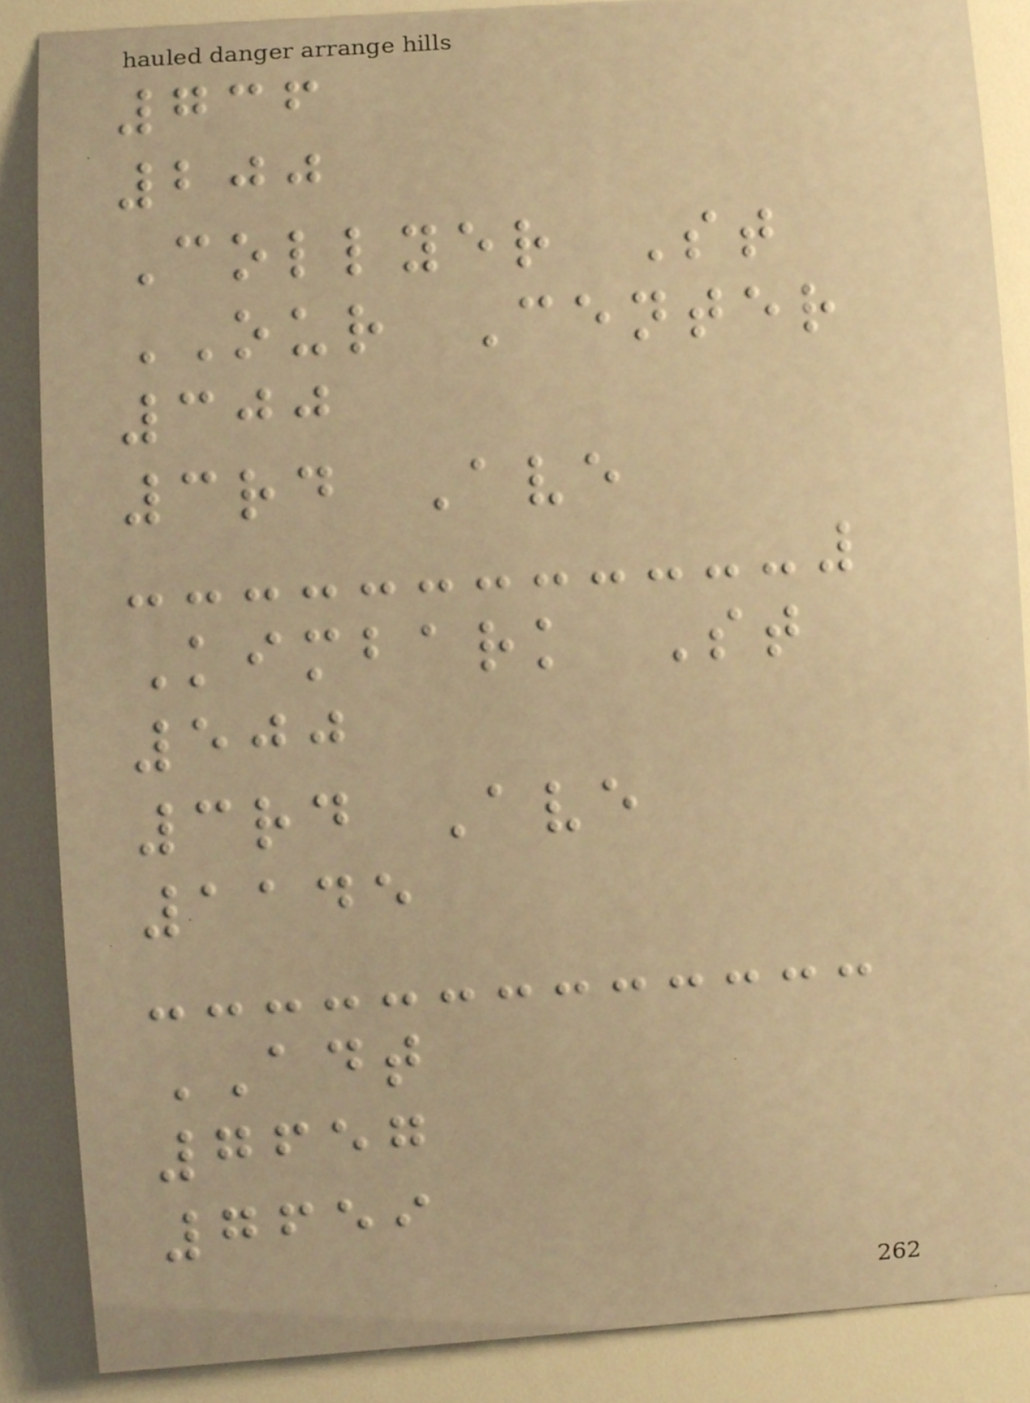736
200
Collyer St
OUR Center
300
3rd Ave
Kimbark St
500
3rd Ave
1145
ADT
7657
7659
